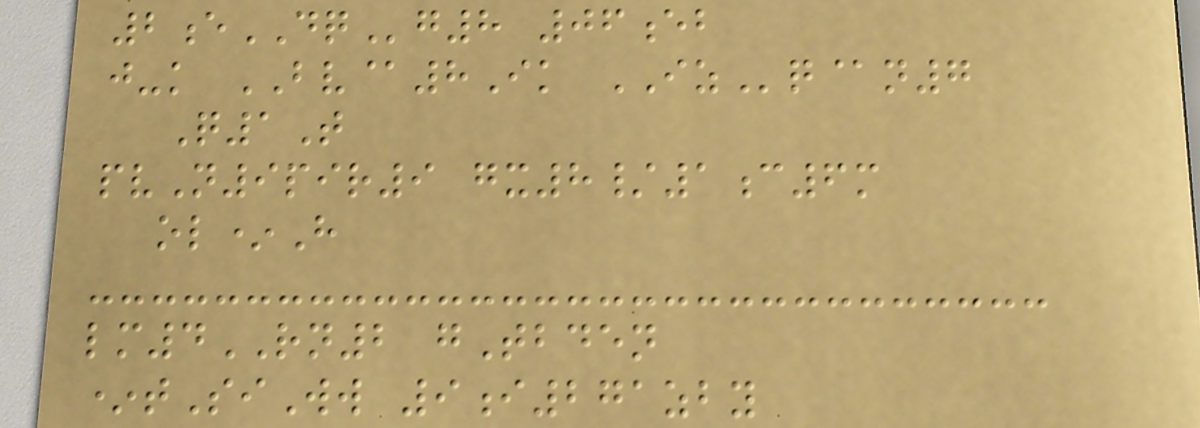2eDQg8 06eb
j-k BV@8Ik IZq@n7
Q1T
pvN9pir9 gx8/1c6m
ol*H
lm4RN2 gTbden
*tSiWw 9i271zby
